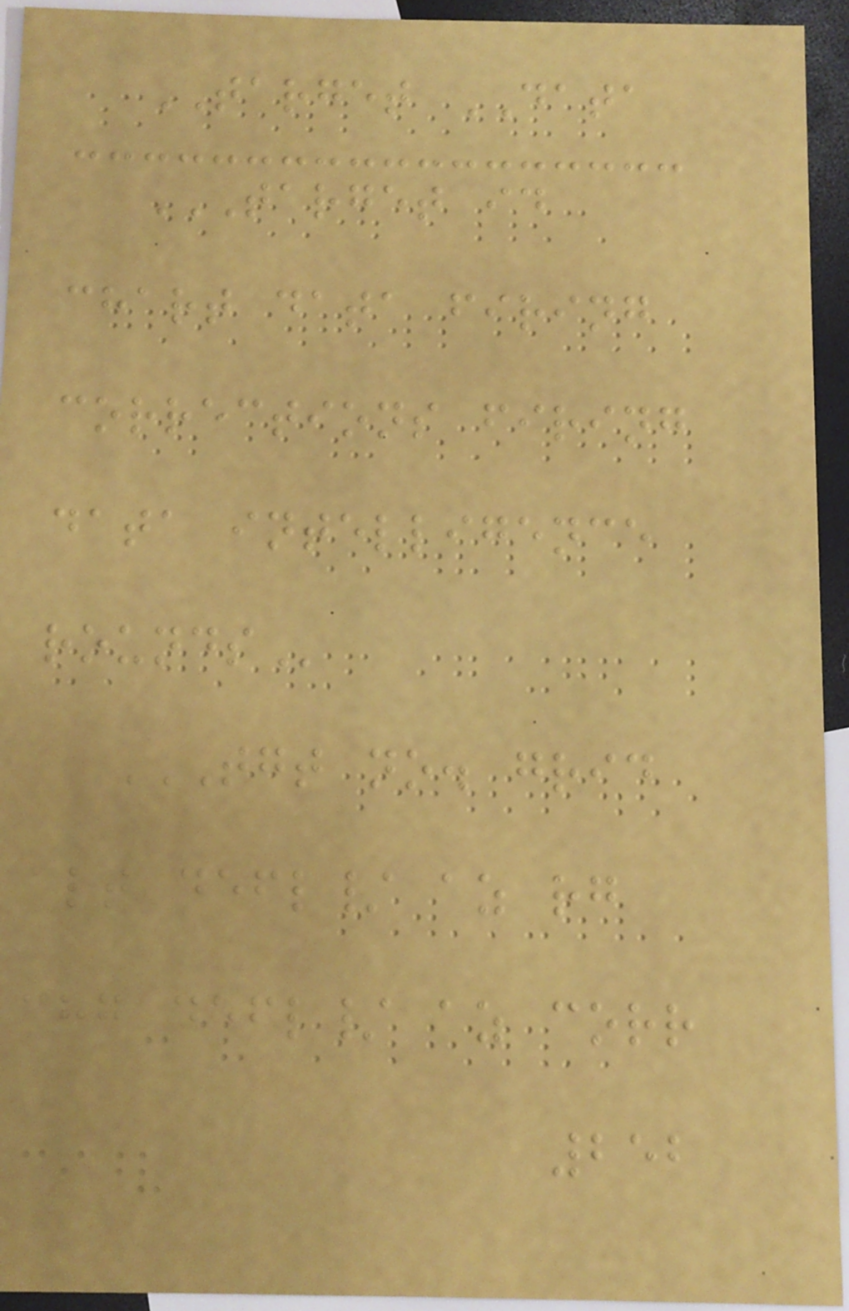TARGET DATA
TARGET ID
CHART DATA FIRING
CORRECTIONS FIRING
DATA INTELLIGENCE
ROUNDS
TGT NO. GRID
ALT DEFL/ AZ RG
CHG DEFL/ AZ CORR
252
